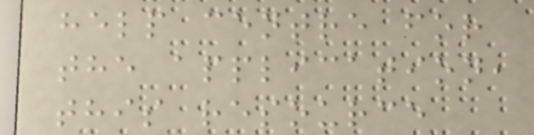help centre for
the application,
this resource
